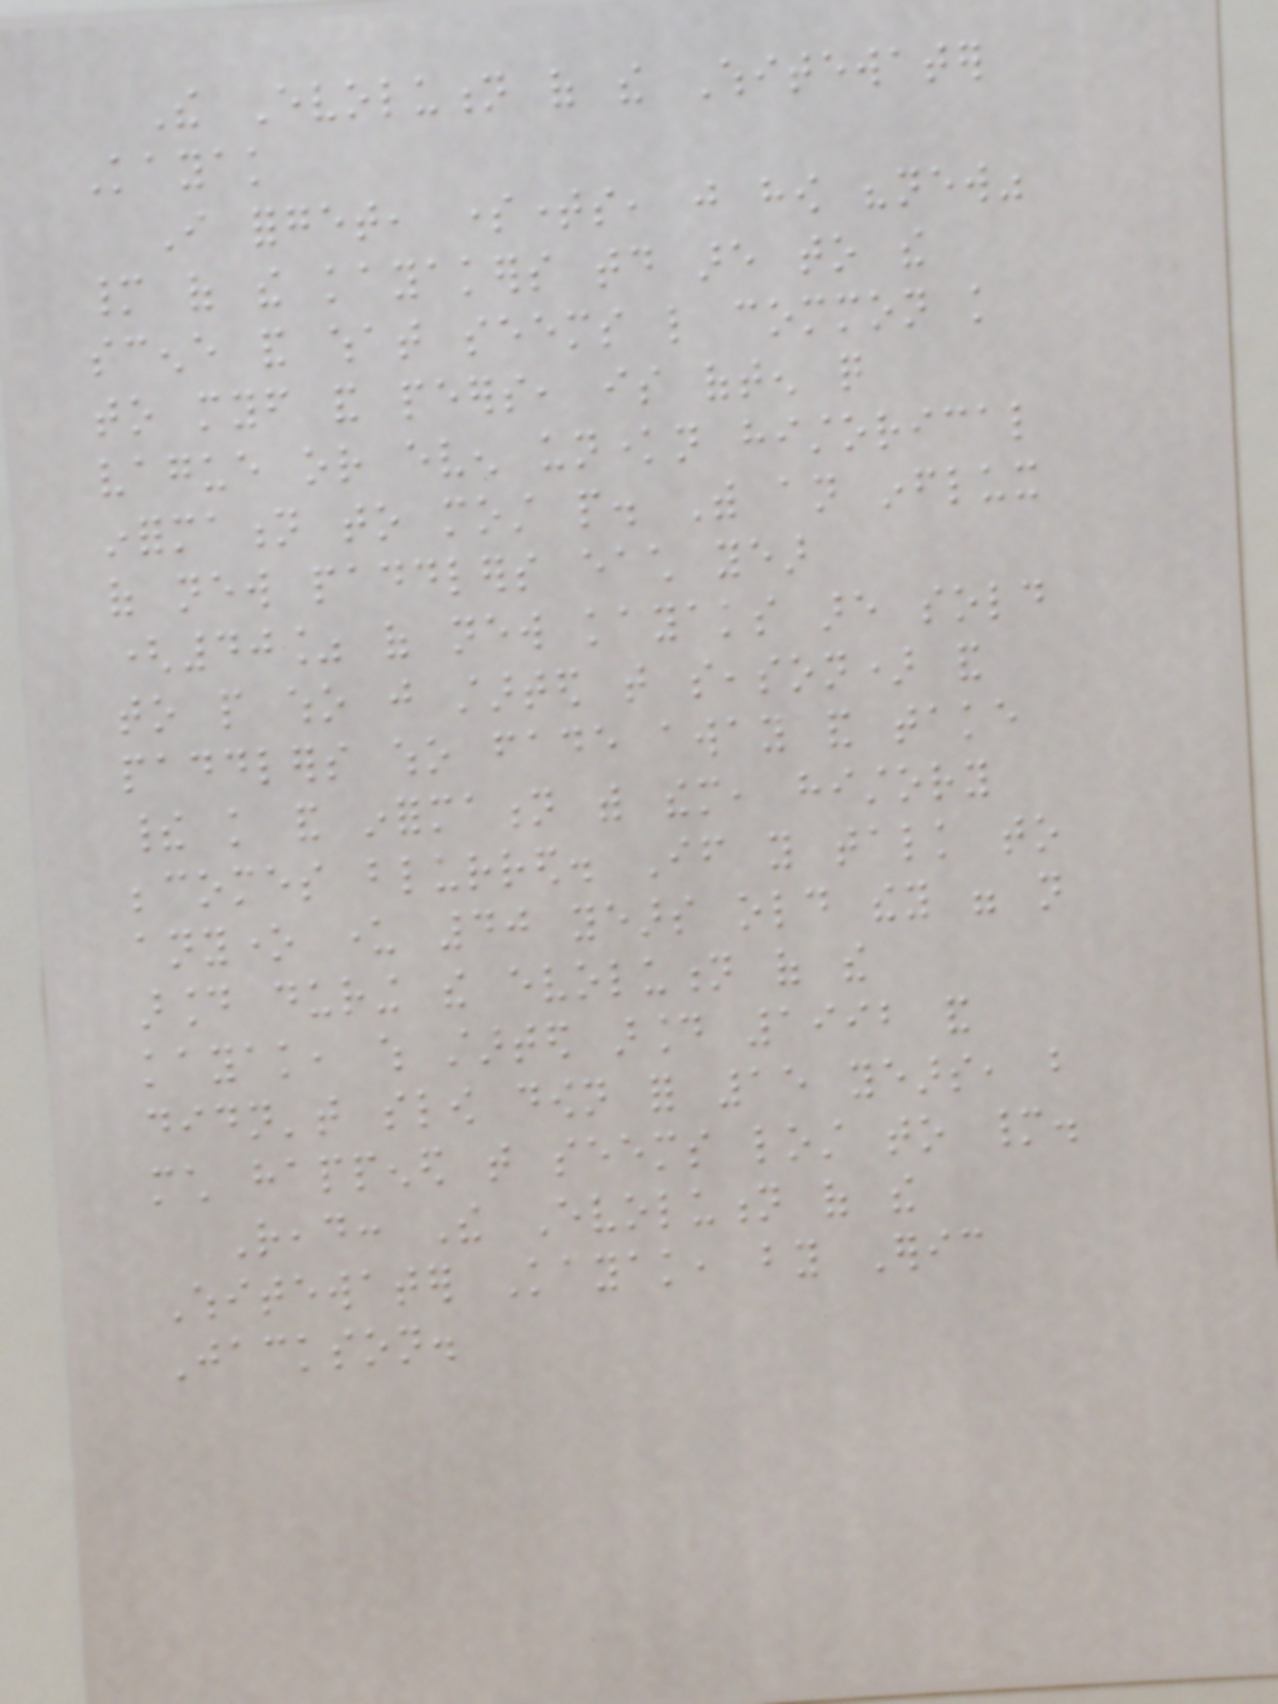The Evolution of the Whitewater
Kayak
I forget, sometimes, just how "new"
many of the kayakers today are to the
scene and what seems like common knowledge
to myself and peers, is often quite
vague or even unknown historical
information to most people. With an influx
of new paddlers each year
(40% of new kayaks are sold
to people who just started that season) and
paddlers who fade away and take
their knowledge and information with them, history
becomes blurred. If you talk to
anyone under 40 years old they were not
around during the evolution of the
kayak, which started around 1992 and
didn't slow down for 15 years, but
much happened that seems lost to many.
Read: The Evolution of the
Whitewater Kayak, by Eric
Jackson.
